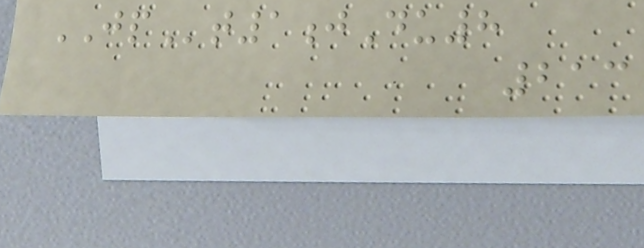JPt1jDu8
213
